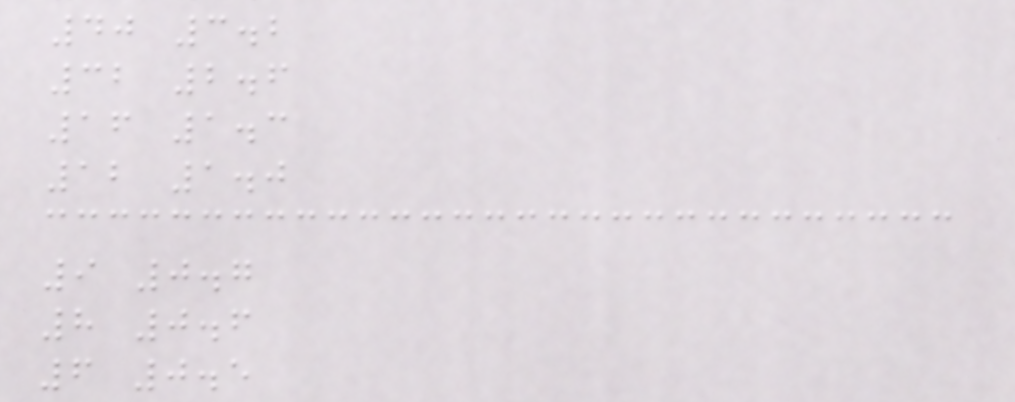40 3.2
32 2.6
16 1.3
12 1.0
9 0.7
8 0.6
6 0.5
